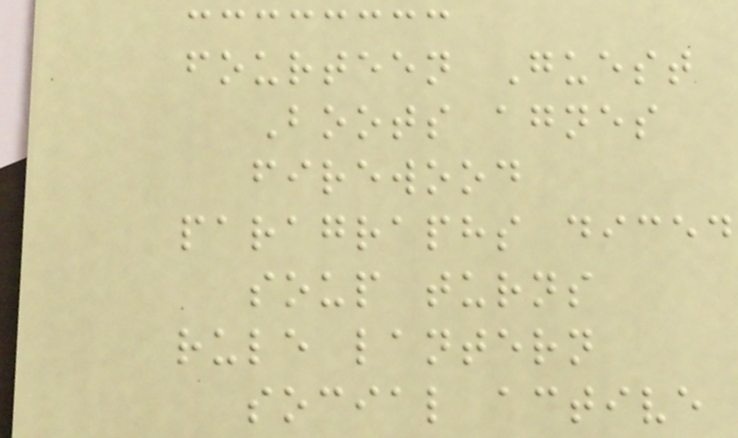fourteen Guest
Boots agnes
firewood
paragraphs diced
soup turns
rule lantern
social active
